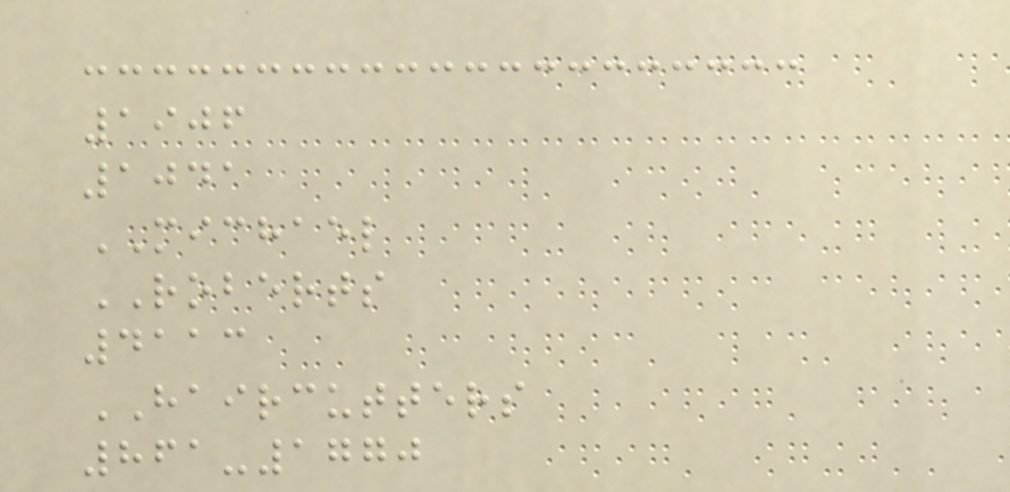1906
1041
MICHAEL
ROBERTS
4113
HAIRCUTTERS
861-1770
